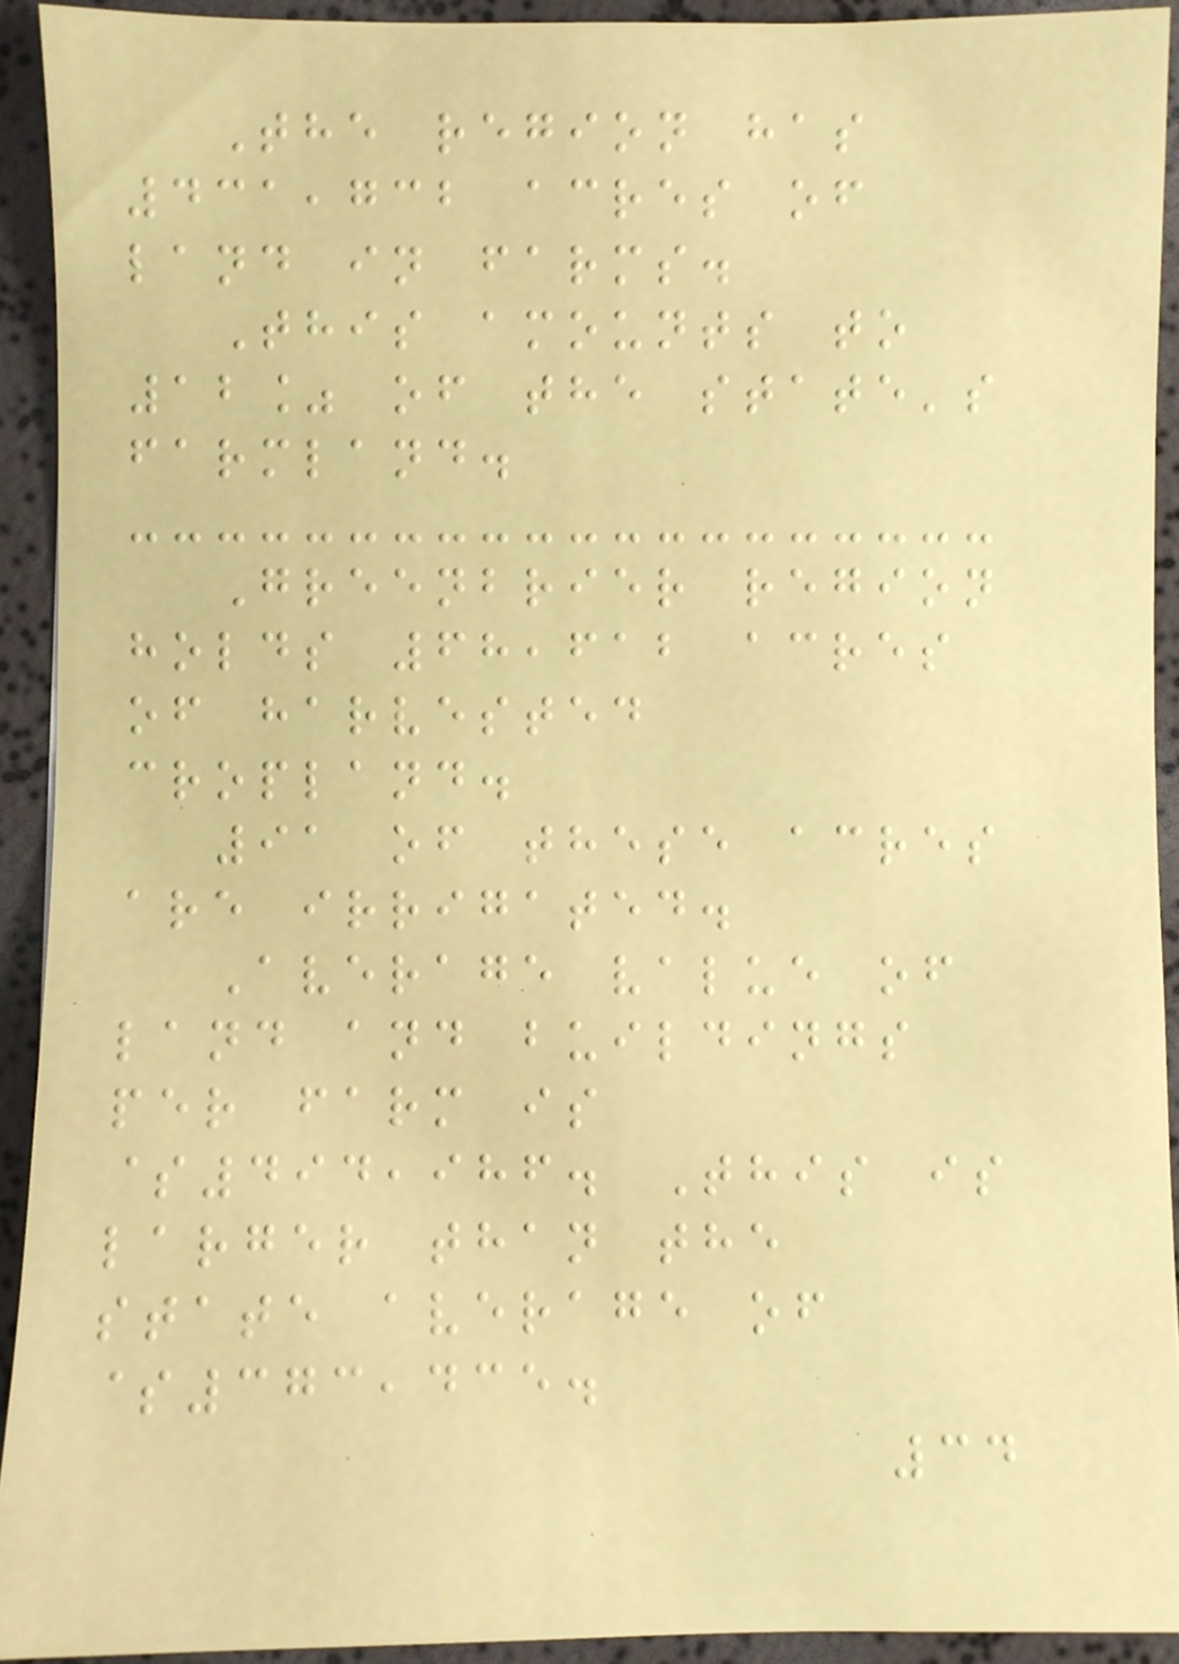The region has
431,732 acres of
land in farms.
This amounts to
12% of the state's
farmland.
Greenbrier region
holds 68,612 acres
of harvested
cropland.
91 of these acres
are irrigated.
Average value of
land and buildings
per farm is
$494,986. This is
larger than the
state average of
$373,435.
34
